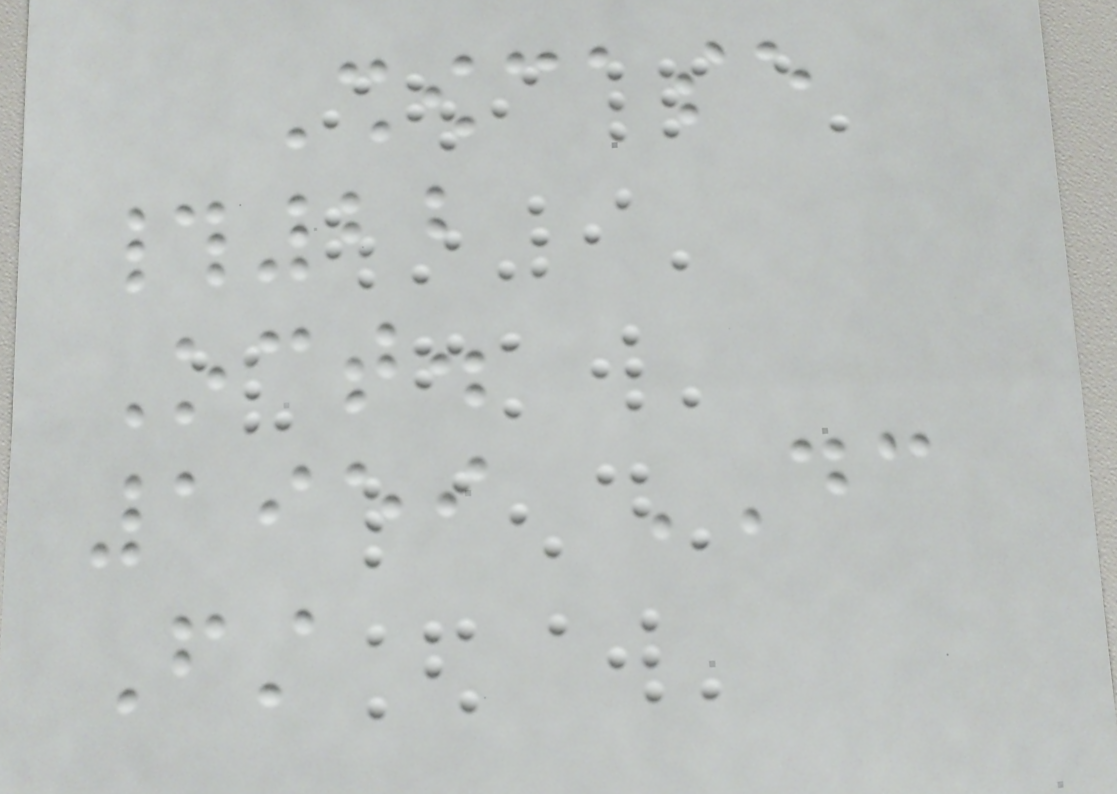Showcase
#22
Oct.
1959 DC
First
